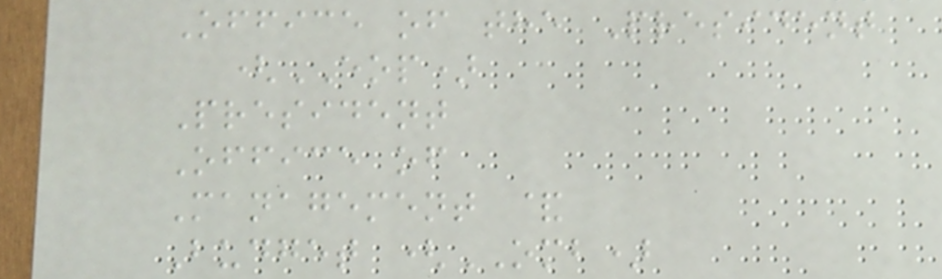Office of the President
(EOP)
President
Office of
Management &
Budget (OMB)
